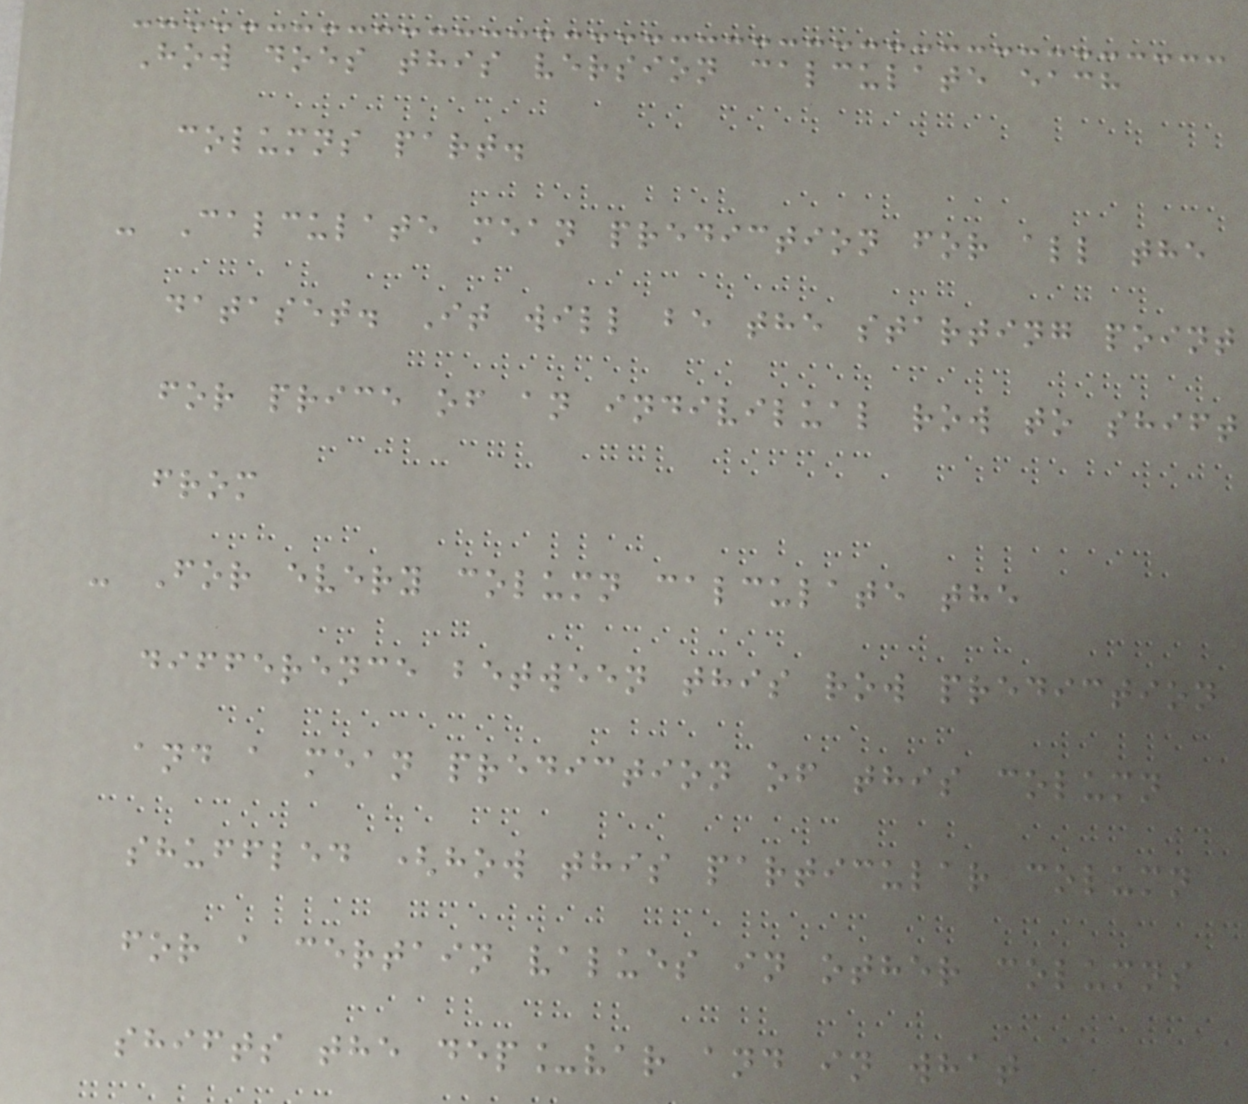How does this version calculate each
columns part.
- Calculate mean prediction for all the
dataset. It will be the starting point
for price of an indivilual row to shift
from
- For every column calculate the
difference between this row prediction
and a mean prediction of this column
shuffled (how this particular column
for a certain values in other columns
shifts the dep_var and in what
